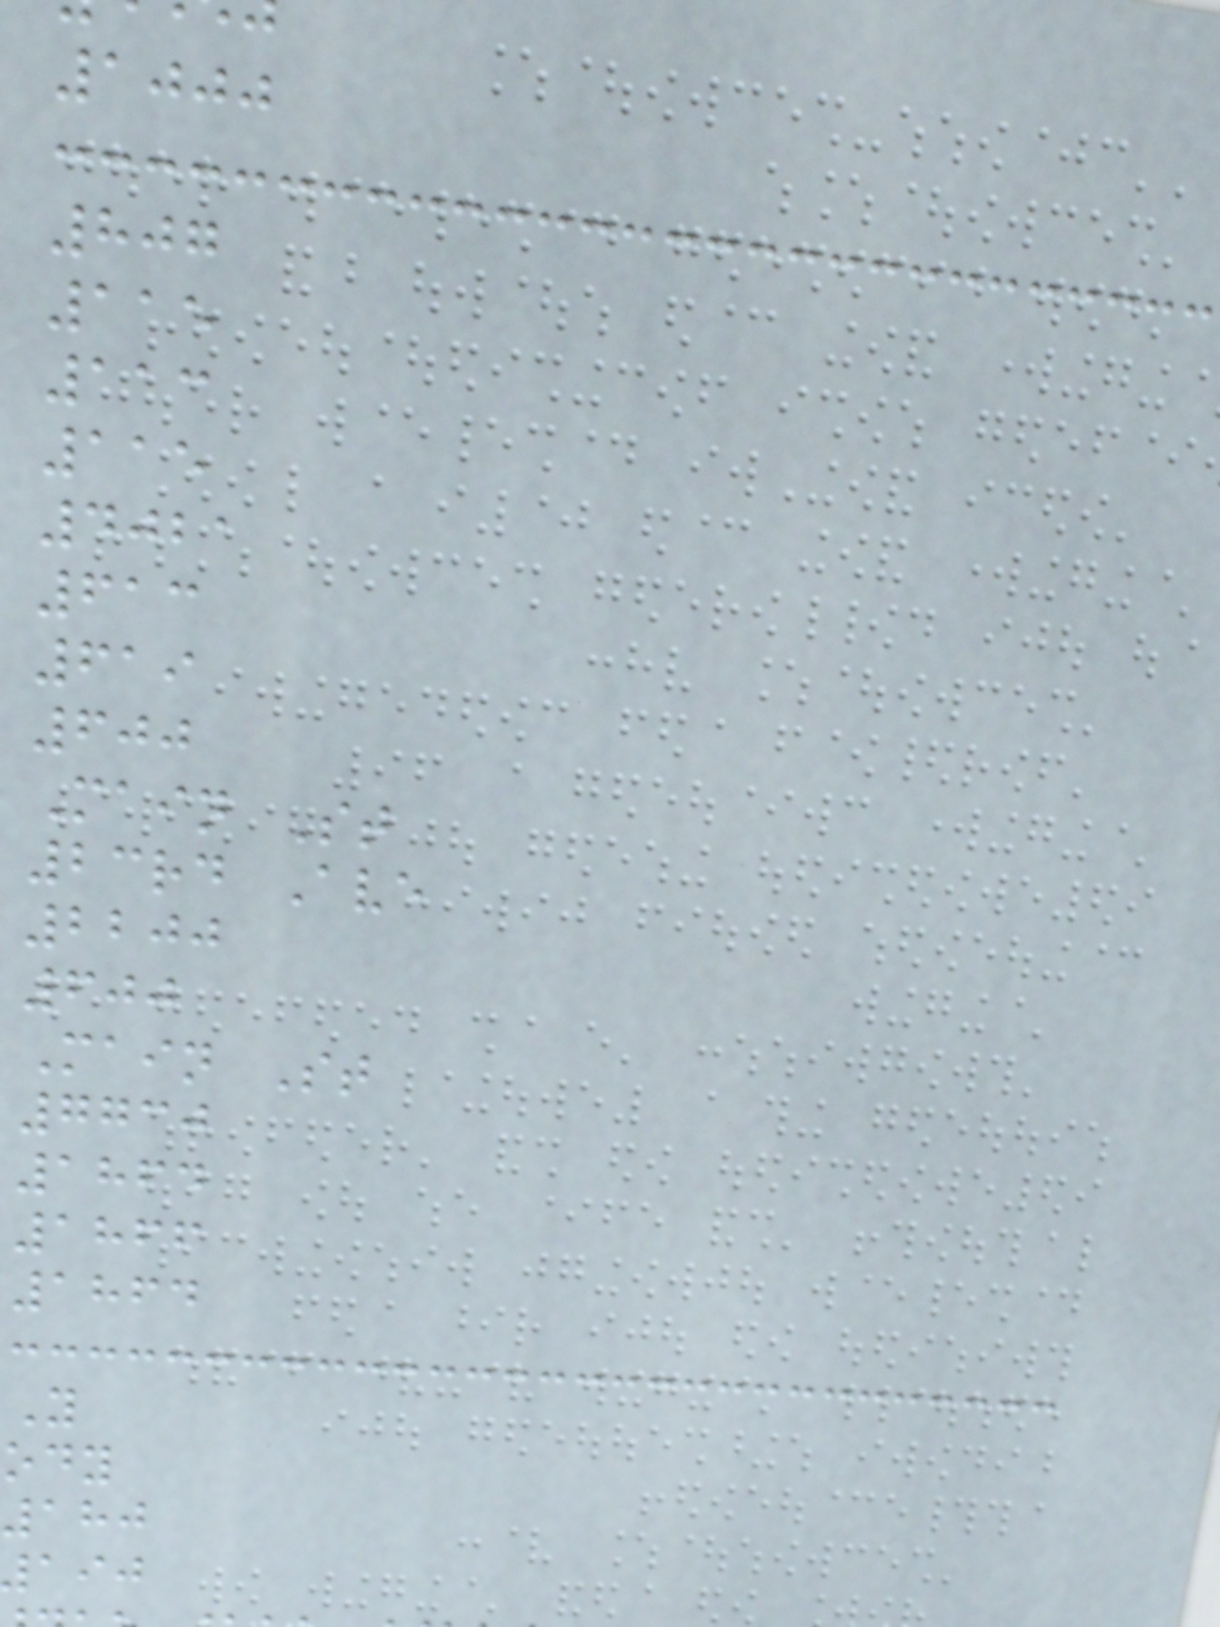1000
807
115
113
115
4021
613
619
600
Main St
23rd Ave
2200
600
Main St
7730
1864
1866
1864
Y
ody
180
